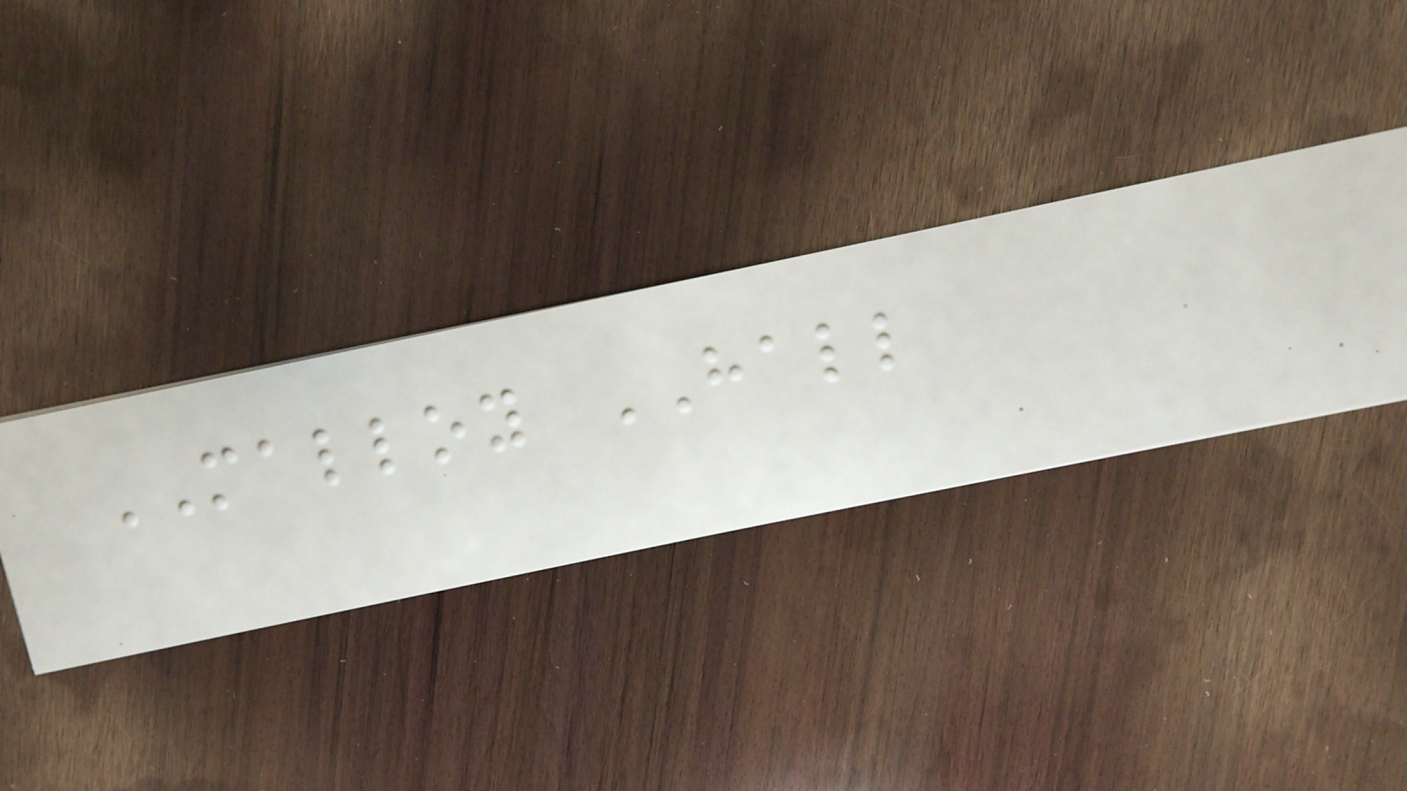MALLOY HALL
